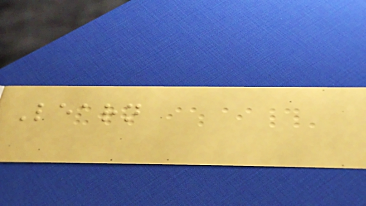Learn
